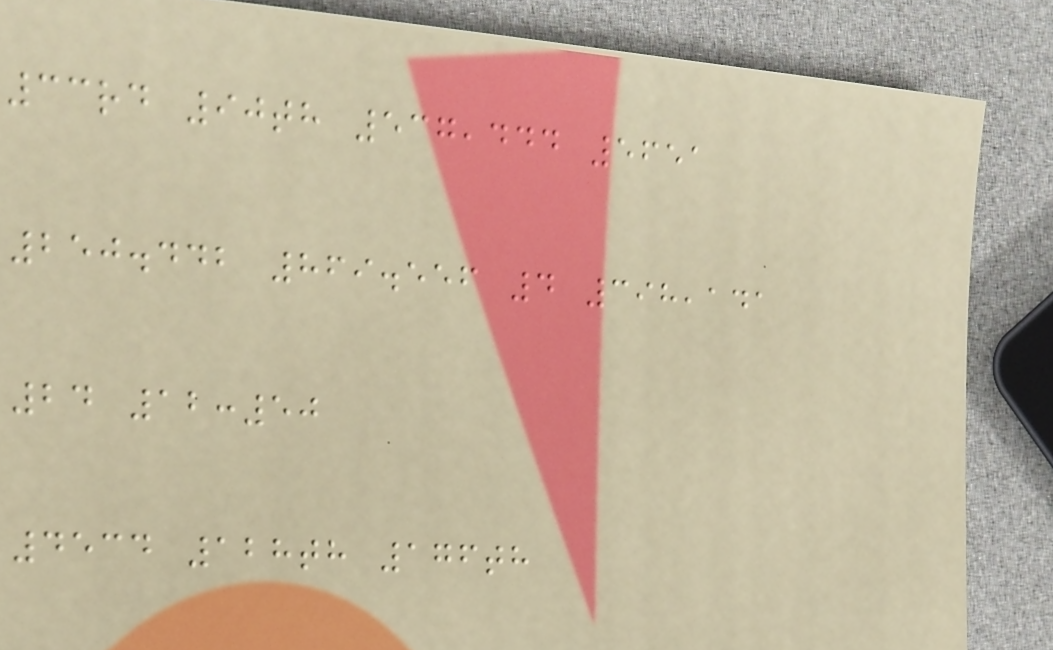33rd 90th 537,444 5651
250.442 869.556 4 398,141
24 12:50
4534 128th 176th
